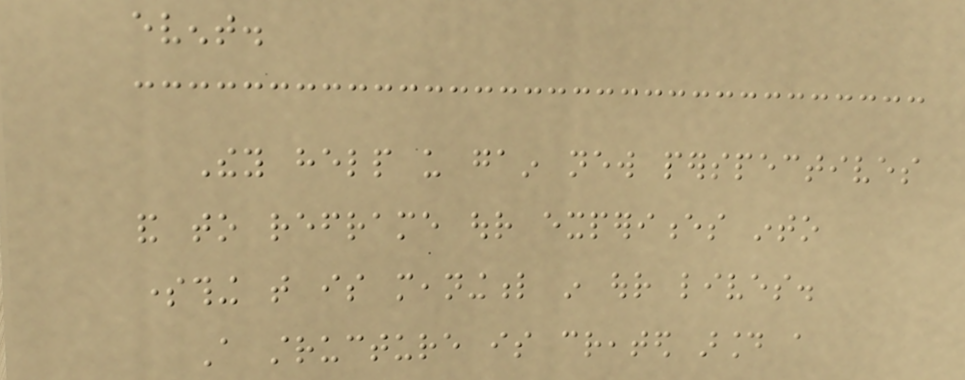event.
They help us gain new perspectives
and to reframe our experiences into
something that is meaningful in our lives.
A structure is created around a
